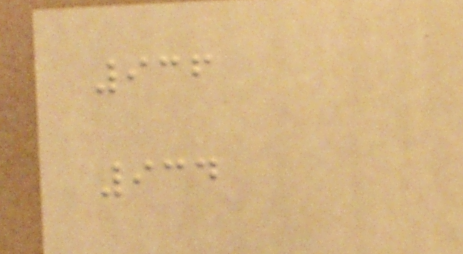936
934
